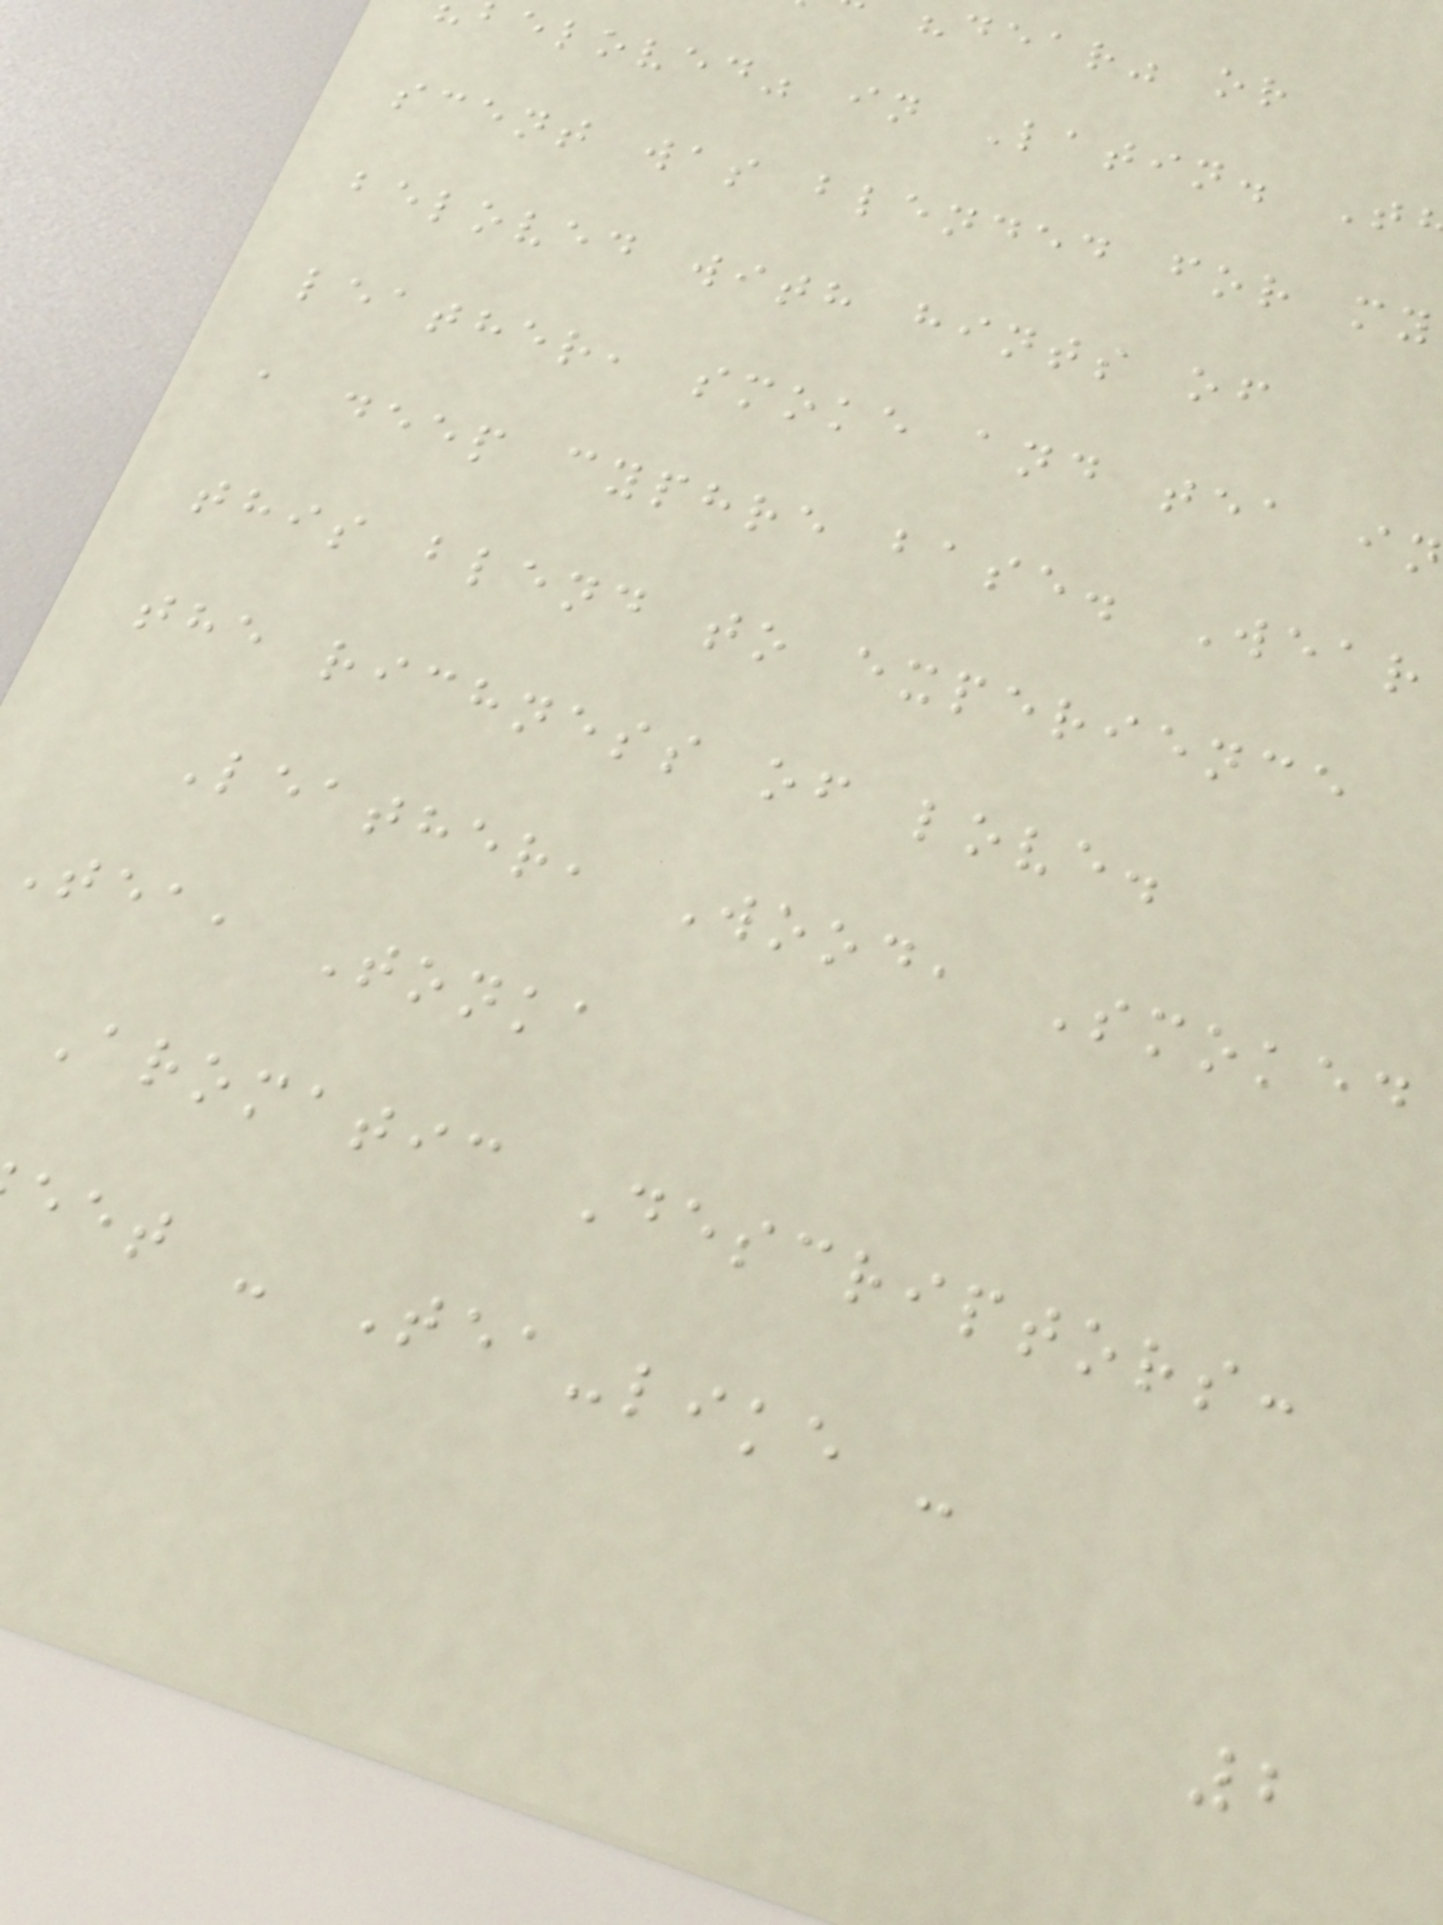"dear" or
eloved" in Latin. T
scent was blended for my
beloved with hints of
leather, smoke and tea in
a deep cyphre base. Wear
this blend to experience
the richness of love.
Leather, Wood, Smoked
Tea, Tonka
Aromatic Descriptors:
eet - Tea-like -
2
